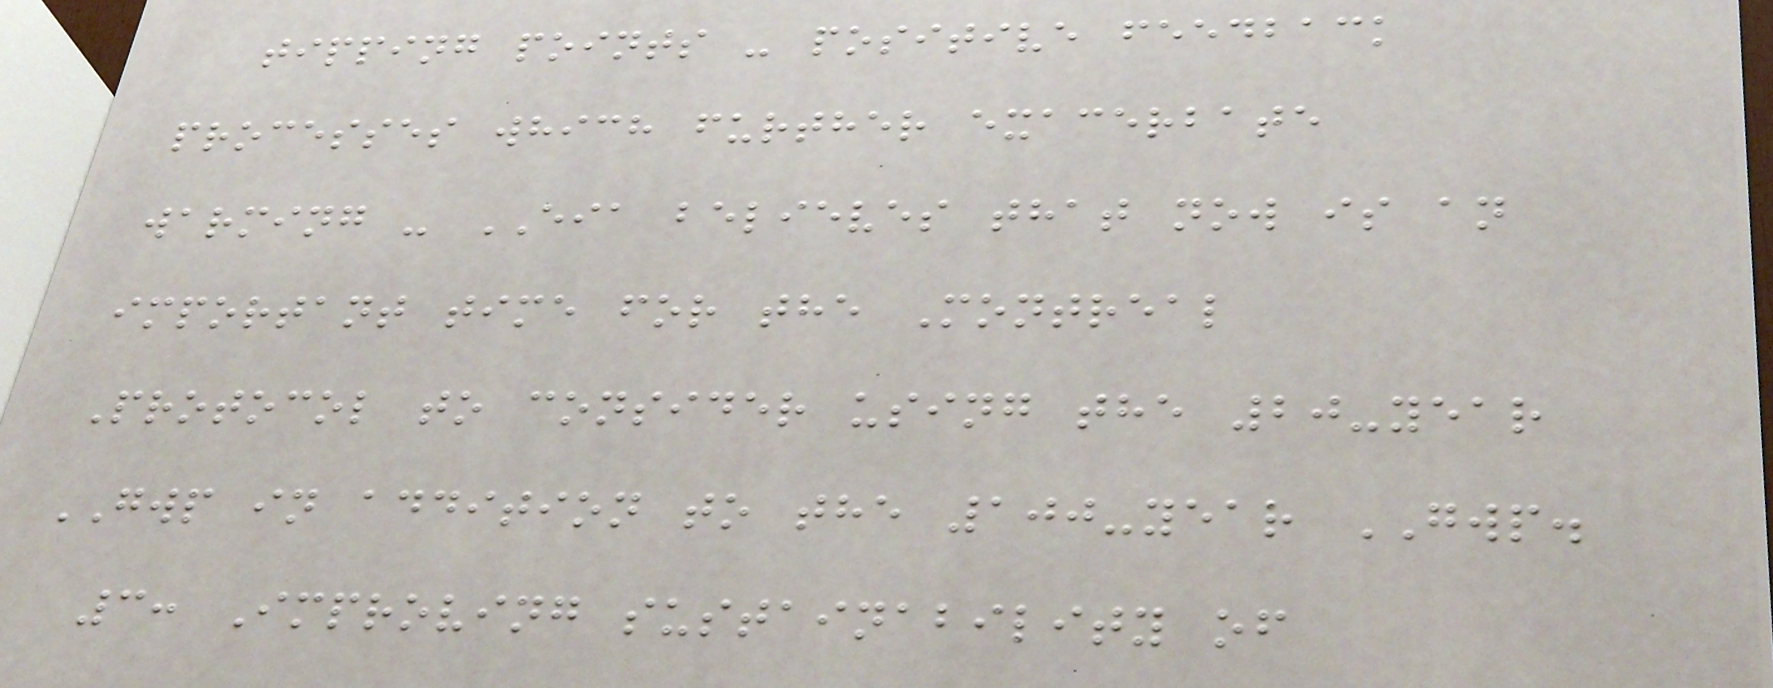tipping points - positive feedback
processes which further exacerbate
warming - EIA believes that now is an
important time for the Montreal
Protocol to consider using the 20-year
GWP in addition to the 100-year GWP.
3: Improving sustainability of
